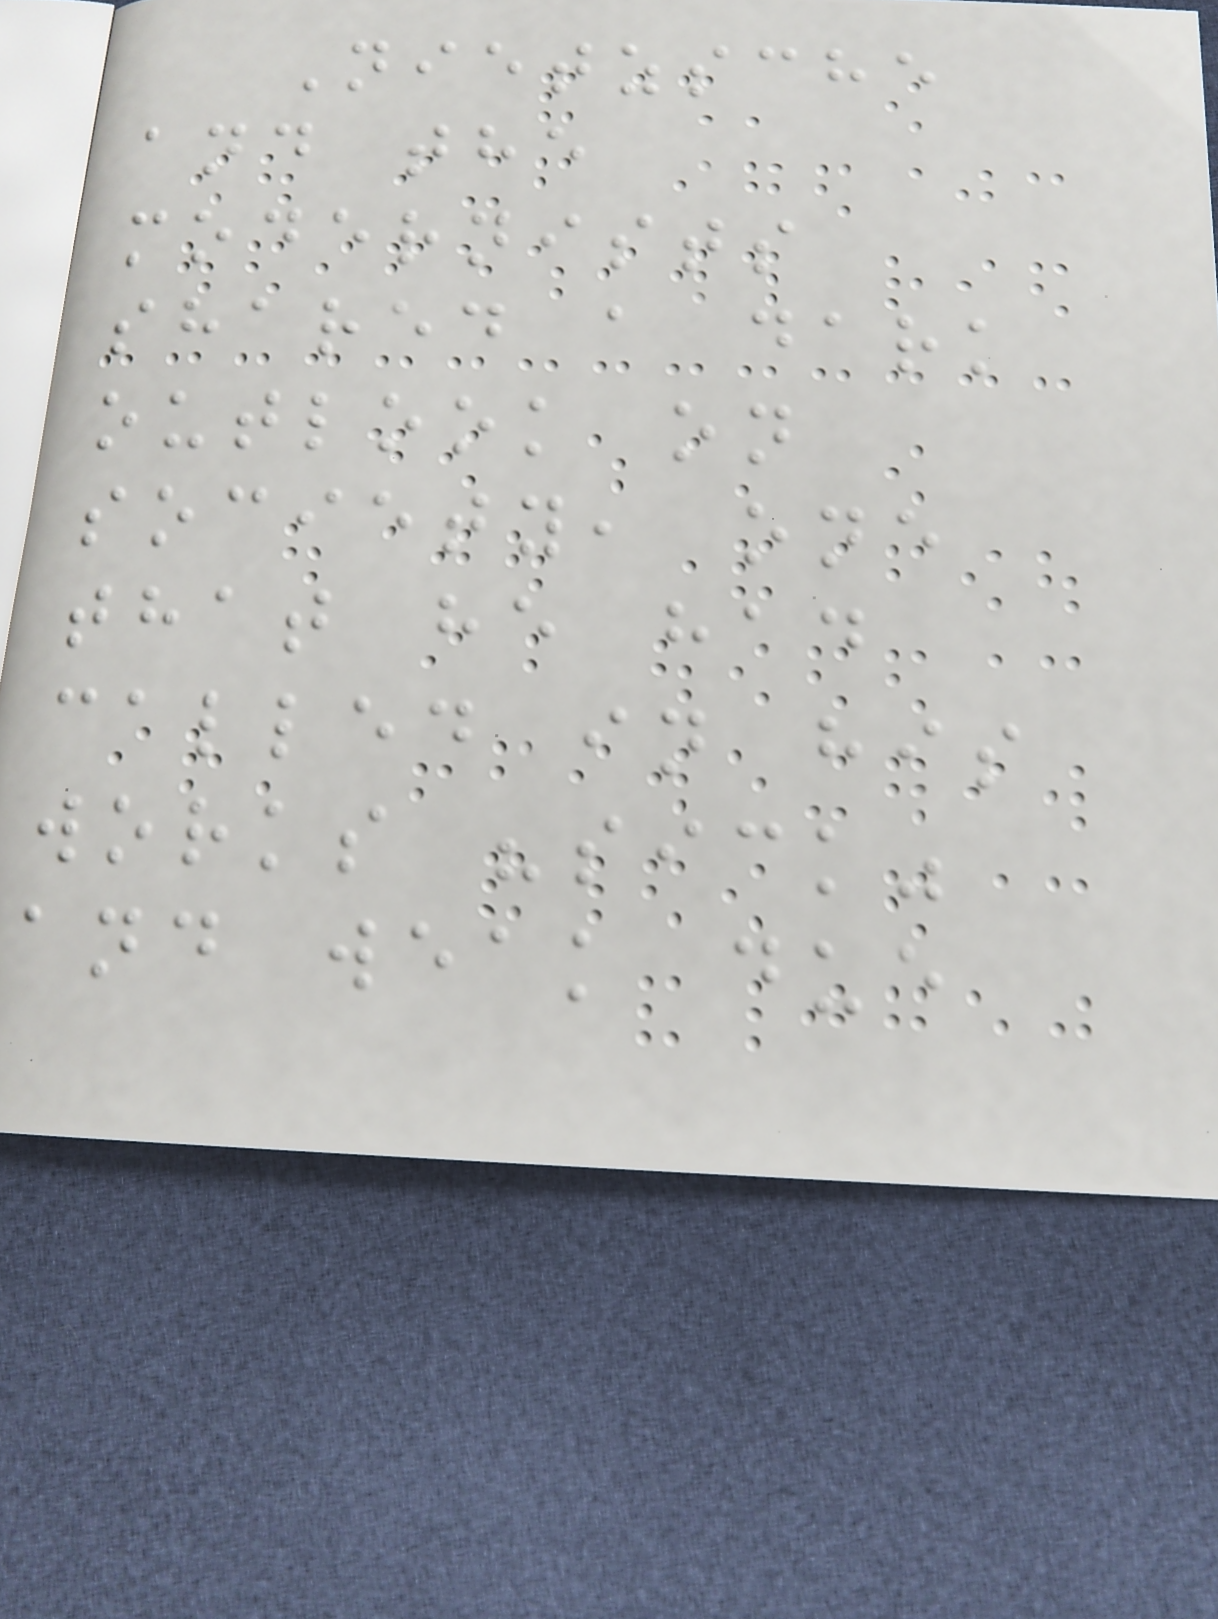Nietzsche
and the
modernists
shared a dark
outlook on
society, one
that he had
called in his
works "sick"
and weak due
